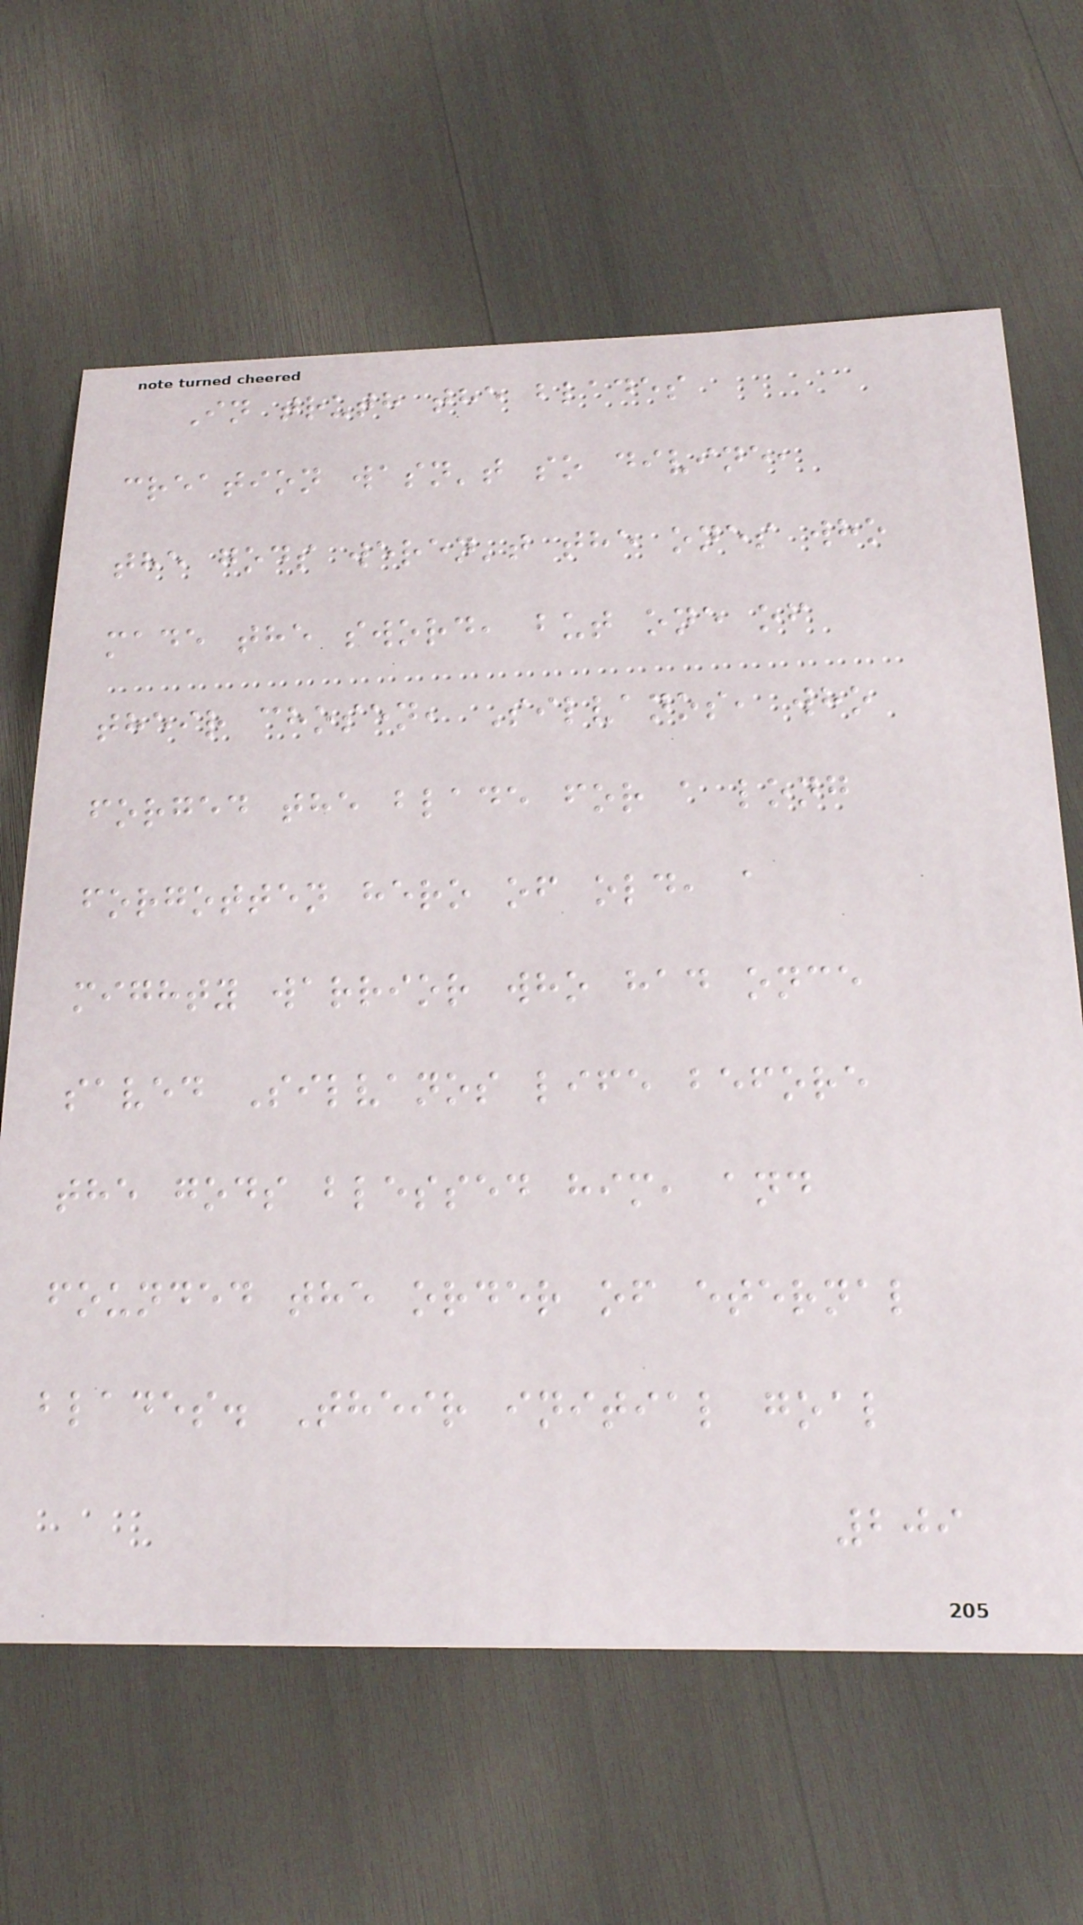In truth the blades
creation wasn't so divine,
the gods weren't the ones who
made the sword, but one of
their chosen, Silvanos, who
forged the blade for a long
forgotten hero of old, a
mighty warrior who had once
saved Silvanos life before
the gods blessed him, and
founded the order of eternal
blades. Their initial goal
209
